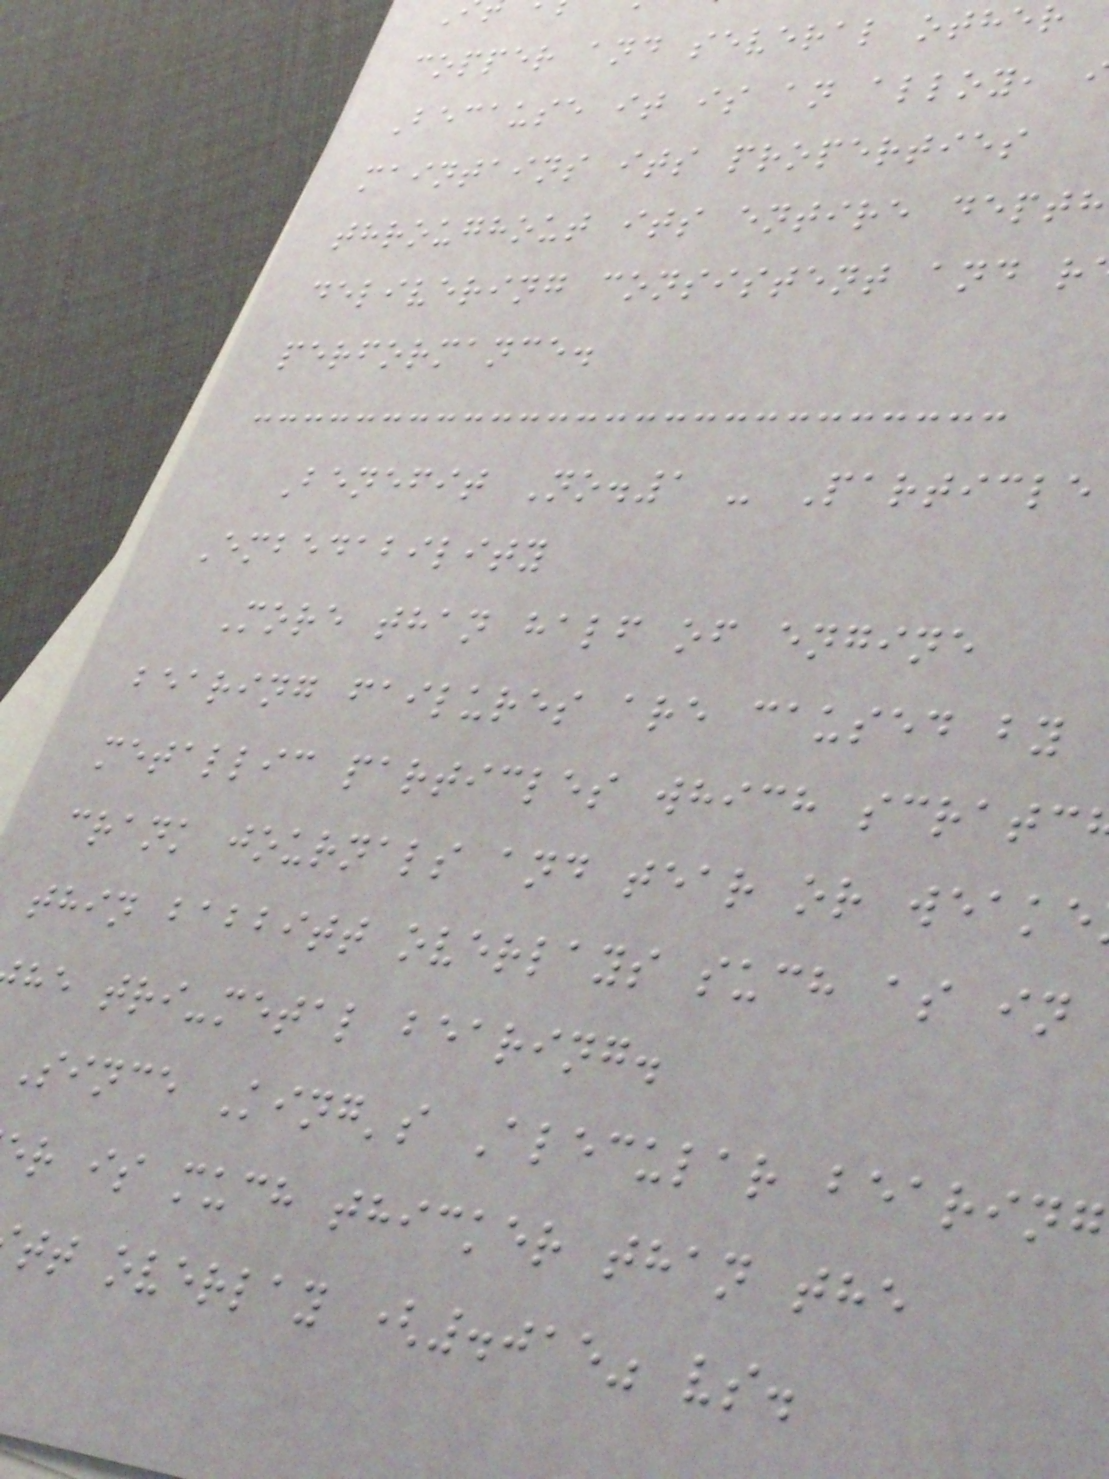copper and several other
Because it is an alloy,
maintains its properties
throughout its entire depth
delivering consistent and r
performance.
Benefit No.1 - Particle
Embedability
More than half of engine
bearing failures are caused by
metallic particles which scratc
crank journals and tear or weake
thin babbitt overlays such as in
he tri-metal bearing.
Since King's Alecular bearing
r is much thicker than the
tt overlay (.015" vs.
